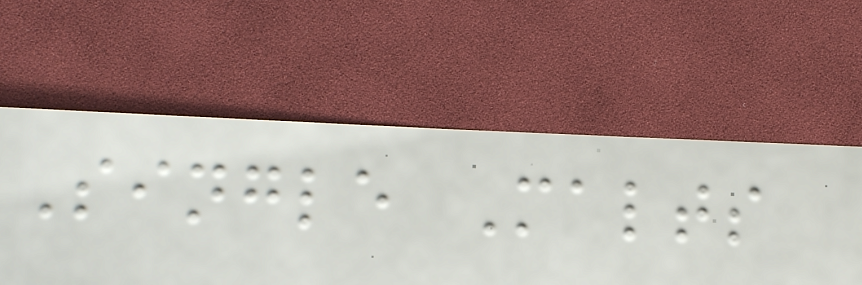Single Malts
